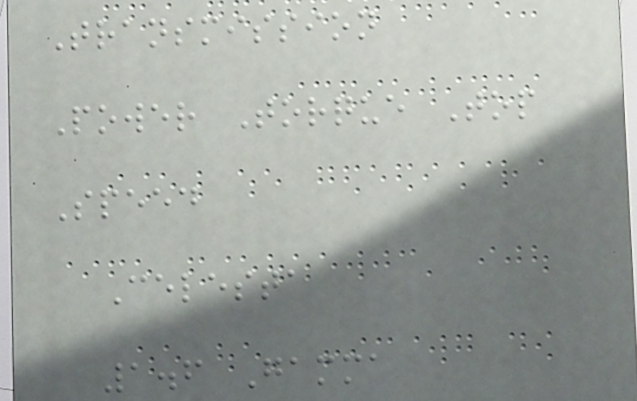Transmission
Power Torque Top
Speed
Celesta
1.6 Gamma
